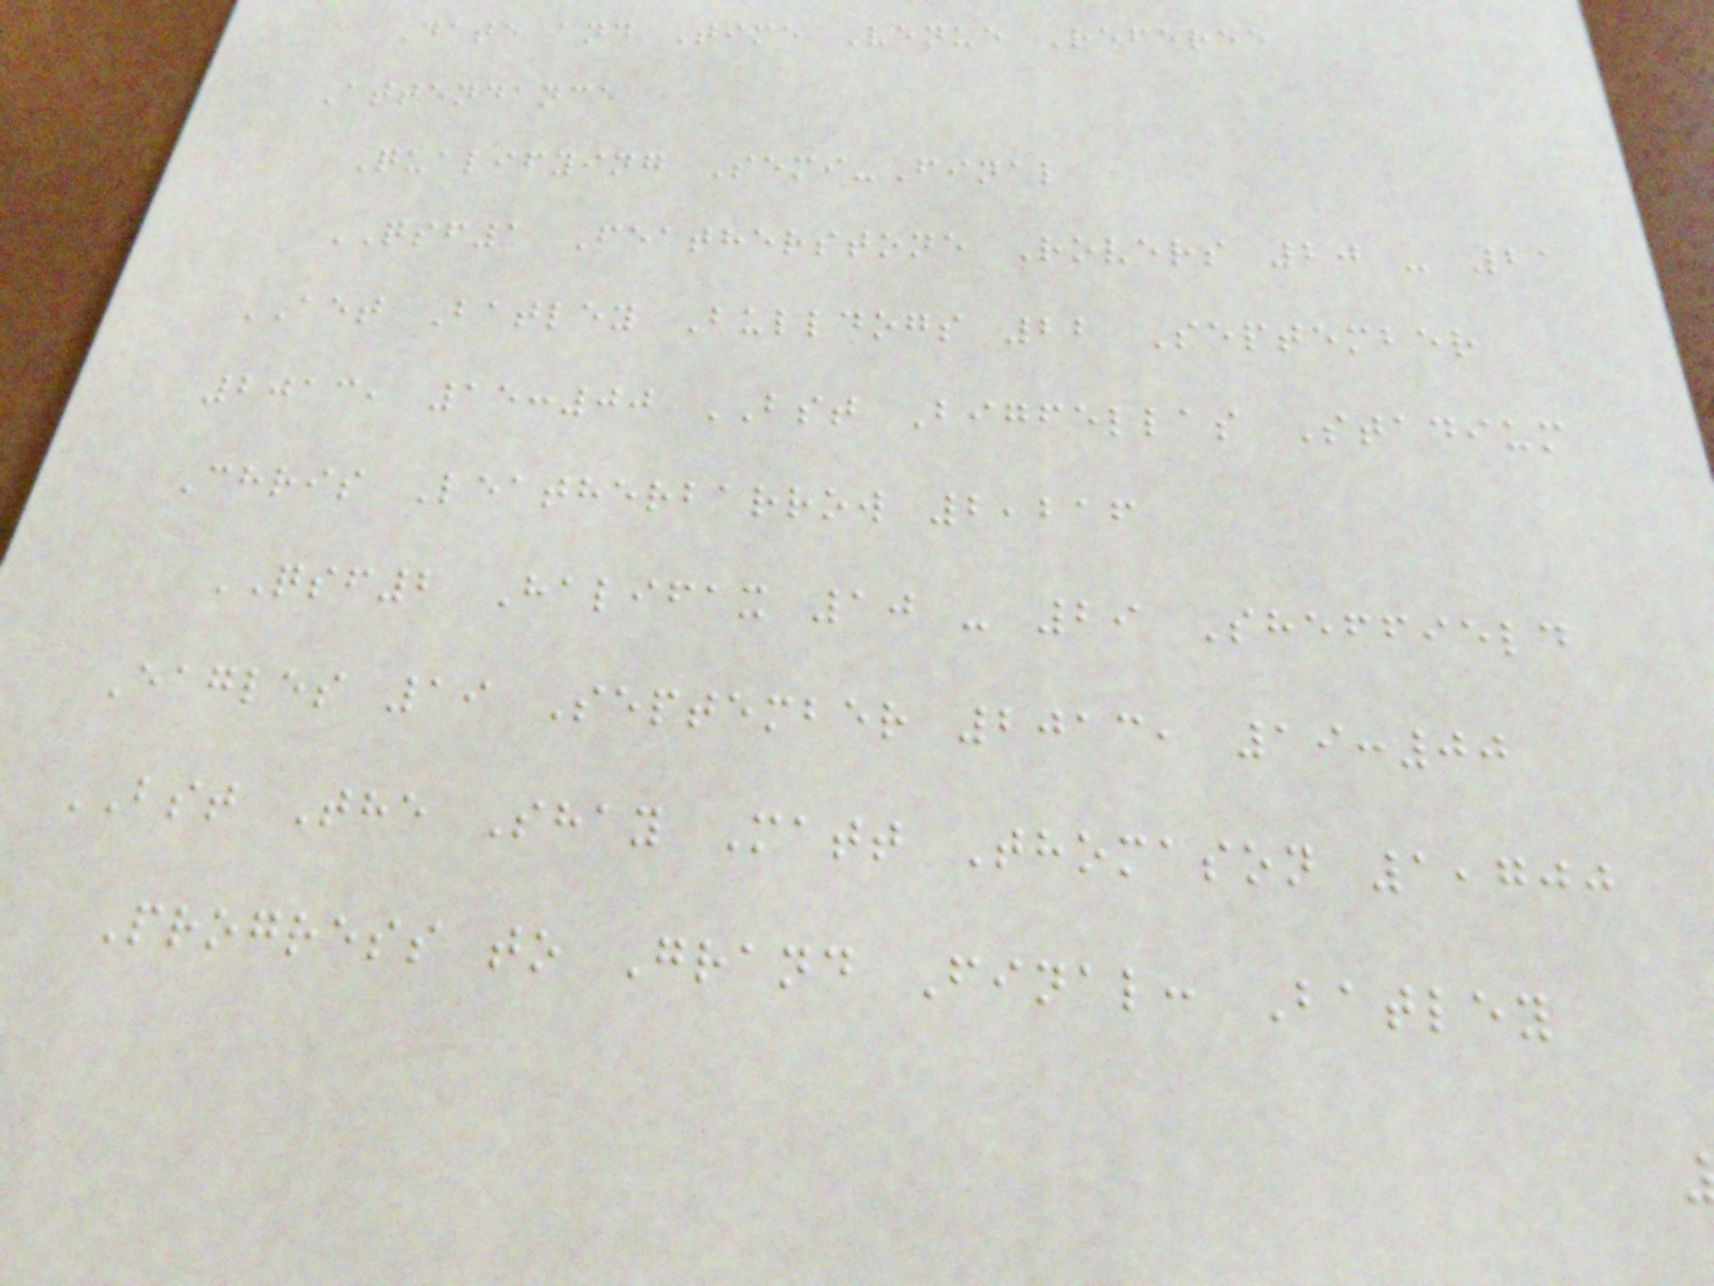Date and Time Venue Referee
Attendance
Qualifying Semi-Final
QSF1 Featherstone Rovers 20 - 21
AET Batley Bulldogs 22 September
2013, 15:00 BST Bigfellas Stadium
Chris Leatherbarrow 2,216
QSF2 Halifax 10 - 29 Sheffield
Eagles 19 September 2013, 19:00
BST The Shay Matt Thomason 1,700
Progress to Grand Final: Batley
